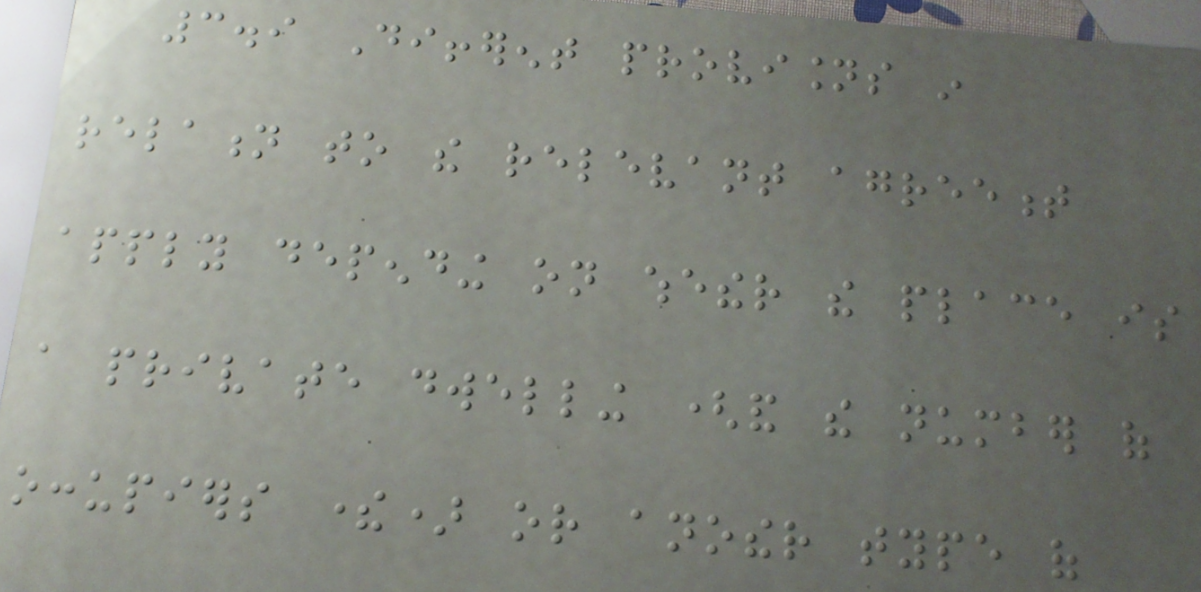3.9 Different provisions in
relation to the relevant agreement
apply depending on whether the place is
a private dwelling (and the number of
occupiers there) or another type of
